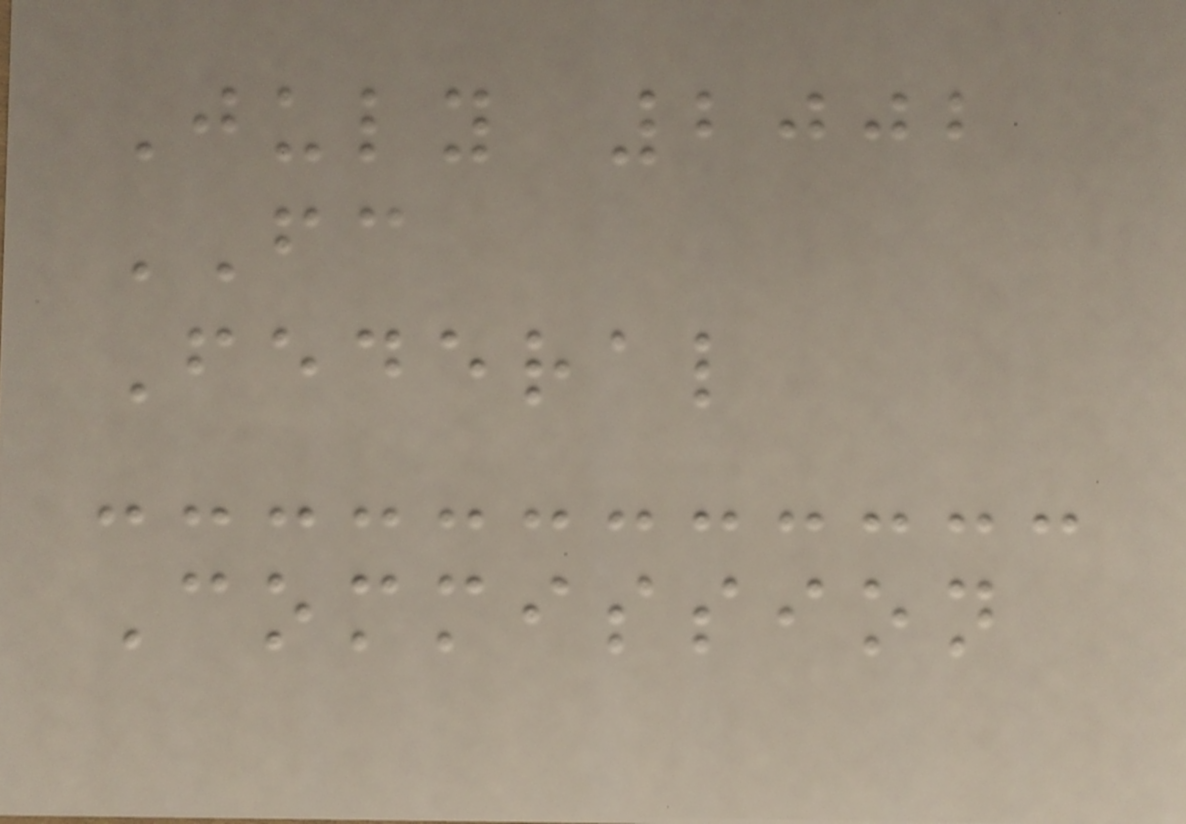July 2002
FC
Federal
Commission
